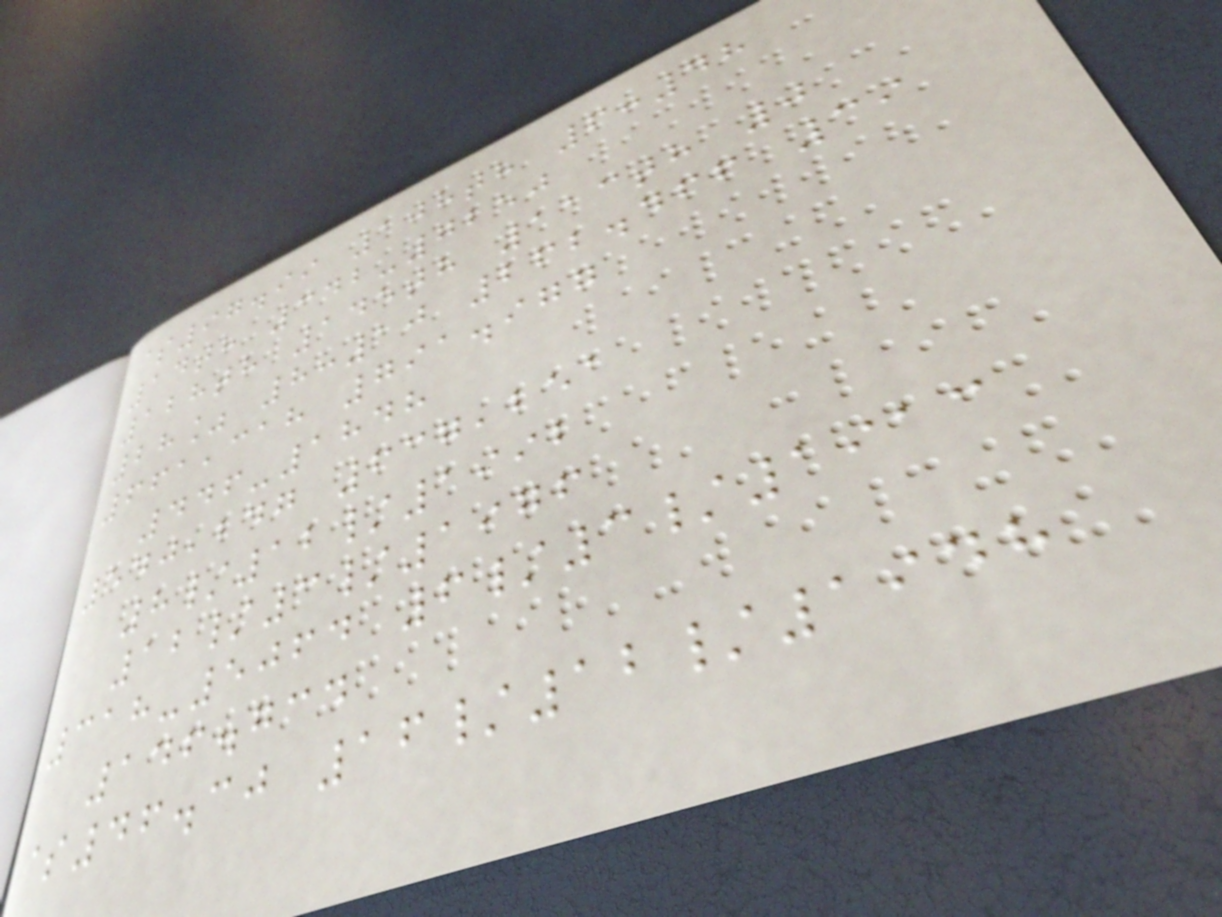$97.99 108th 6:48
14th 342-7250
128th 145th 113th 0
28% 8:10 262.466 39
661,318 791.977
446-1848
540,247 637,251
8/12/1992
12/3/1976
318-5064 6/3/1913
146.734
$46.30 16/12/1948
